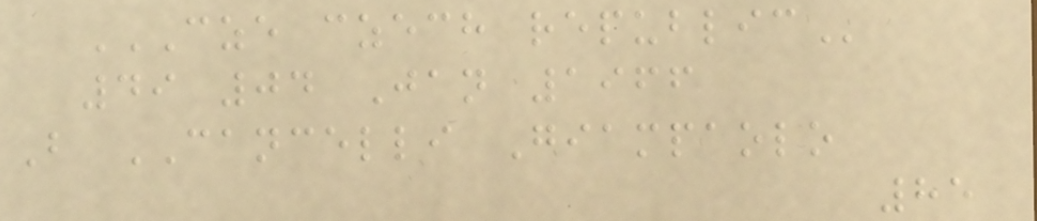CZE CZECH REPUBLIC
49 04 Jan 1966
B CANCELLI Giampaolo
85
